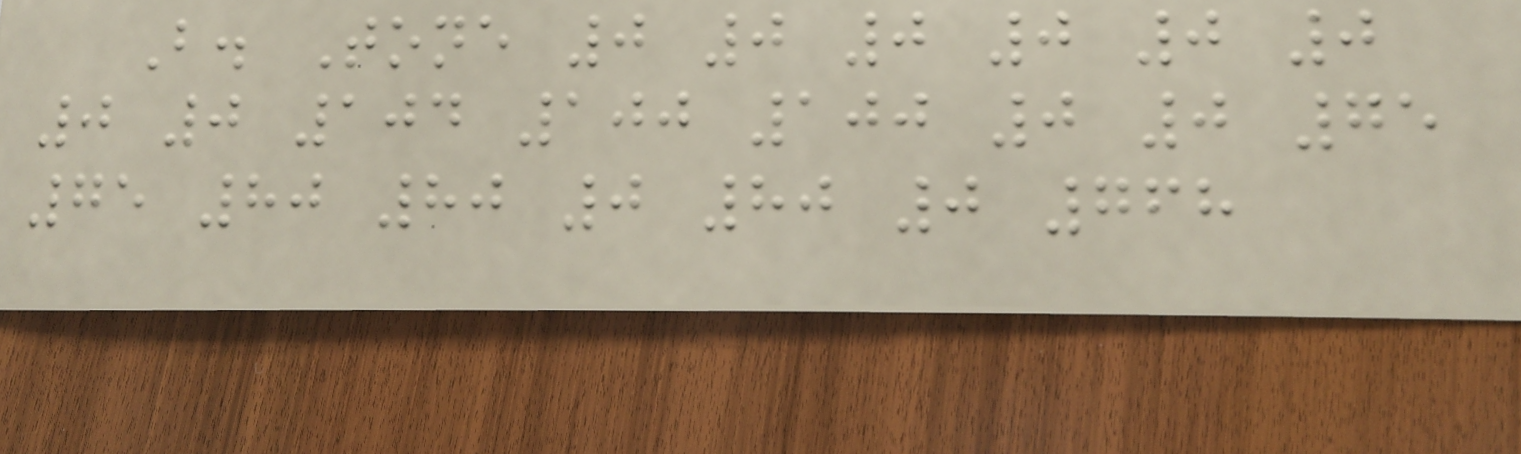B. Tone 0 0 0 0 0 0
0 0 104 100 100 0 0 75
75 80 80 0 80 0 768
